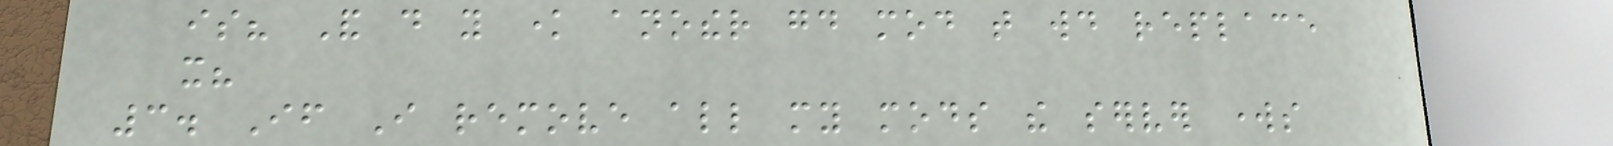is? And do you know another good mod that would replace
it?
3. If I remove all my mods the server works
